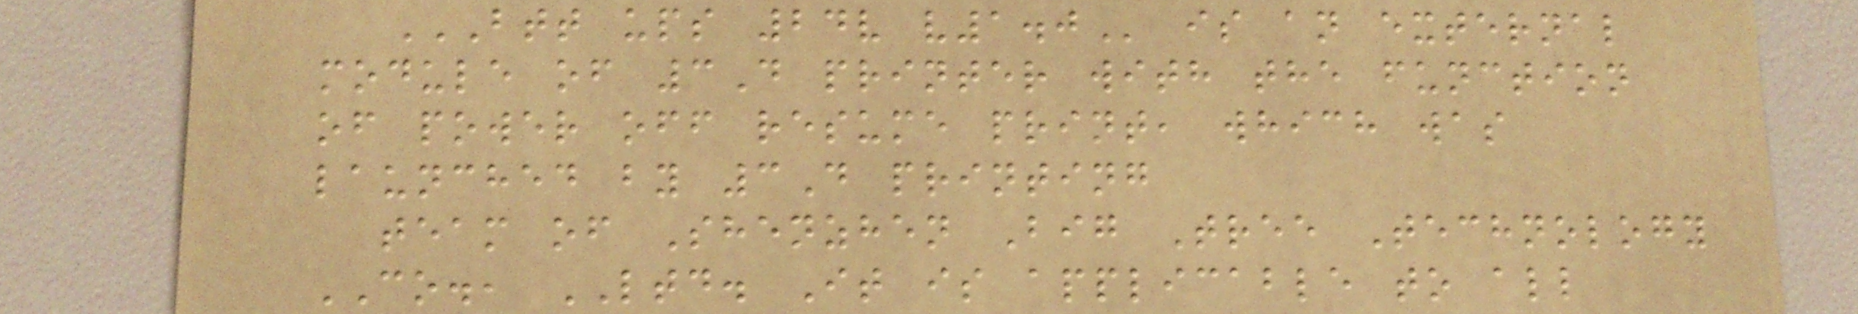BTT UPS 24V V1.0 is an external
module of 3D printer with the function
of power off resume print, which was
launched by 3D printing
team of Shenzhen Big Tree Technology
CO., LTD. It is applicable to all
